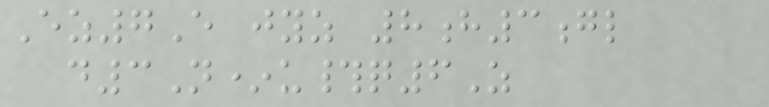Ez7E jyz 8h3gl
d3N*u#q6Z
